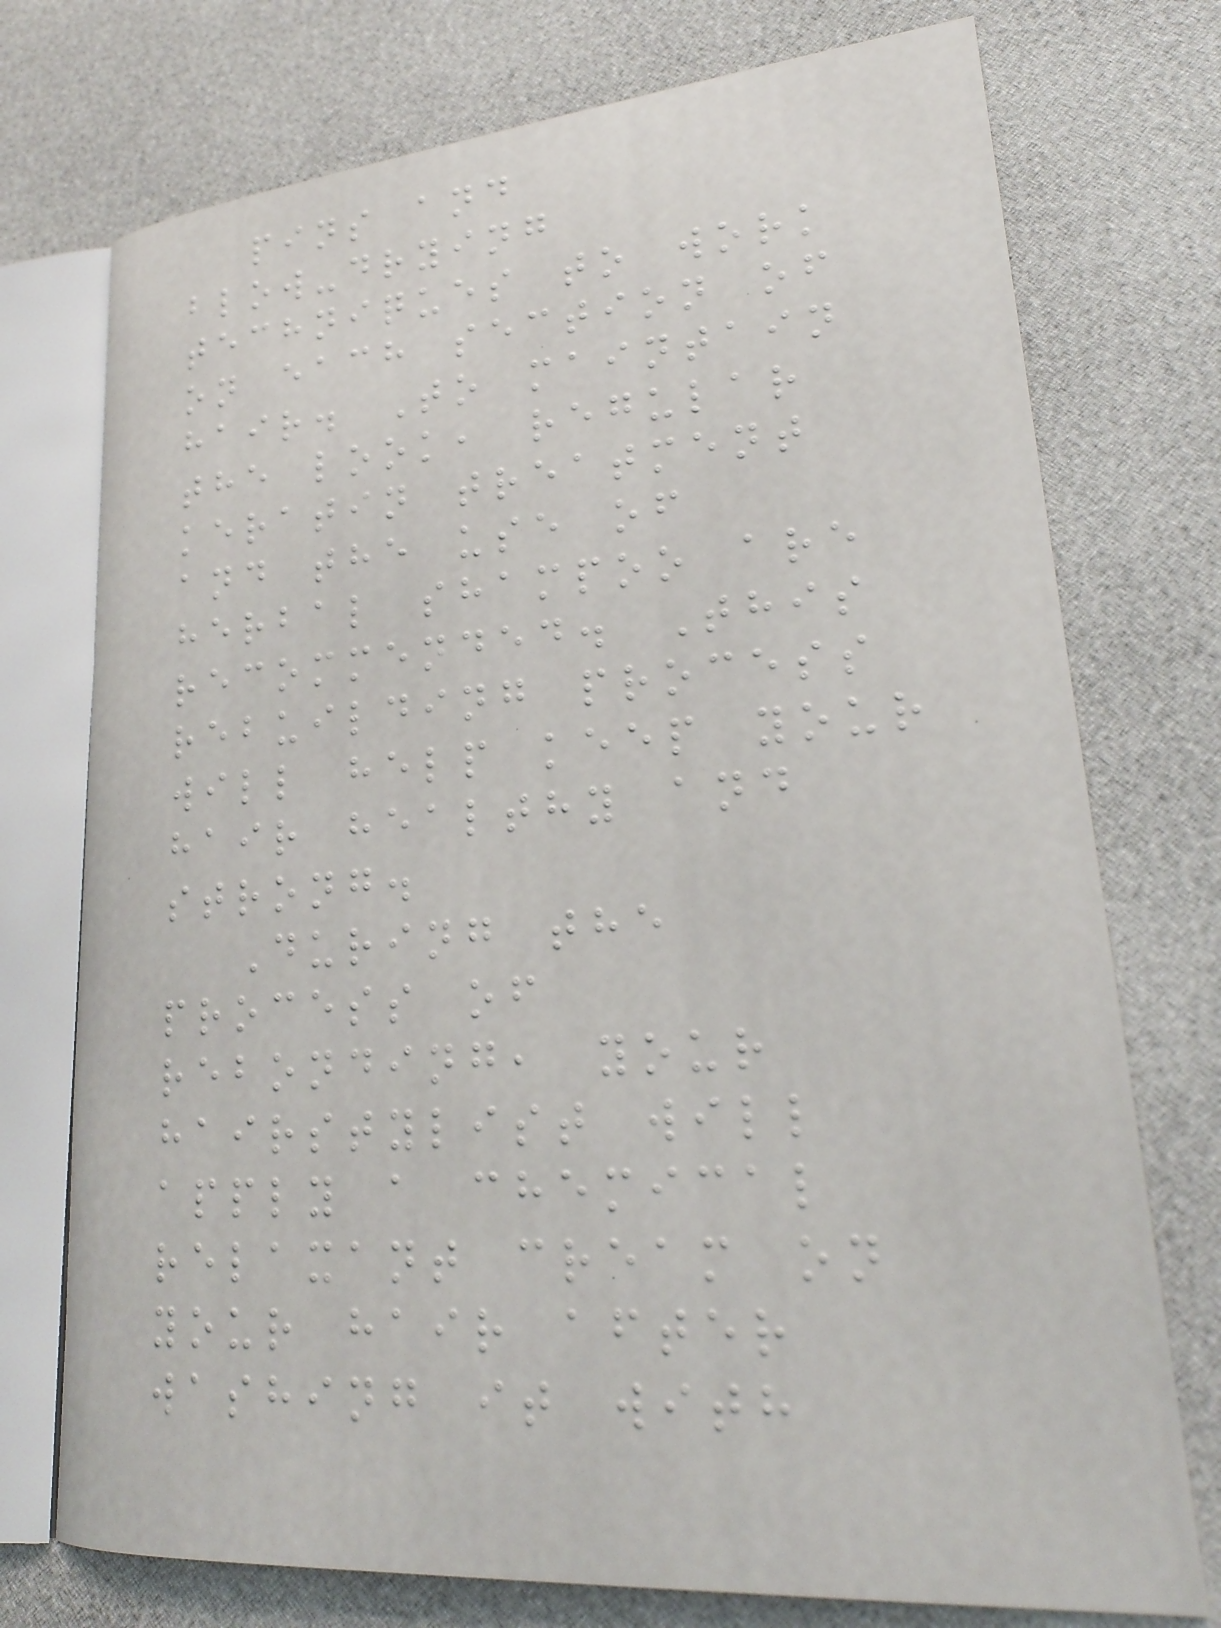pins and
blow-drying
techniques to work
on each section of
hair. To maintain
the look, regular
keratin treatment
and the use of
herbal shampoo are
recommended. This
rebuilding process
will help keep your
hair healthy and
strong.
During the
process of
rebonding, your
hairstylist will
apply a chemical
relaxant cream on
your hair after
washing it with
